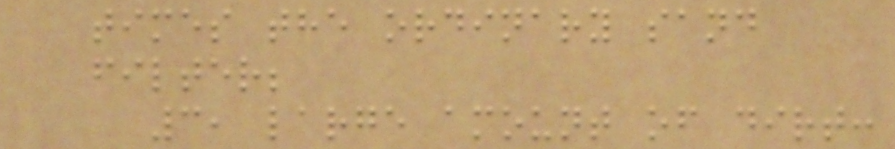times the ordinary sand
filter;
3, large amount of dirt:
